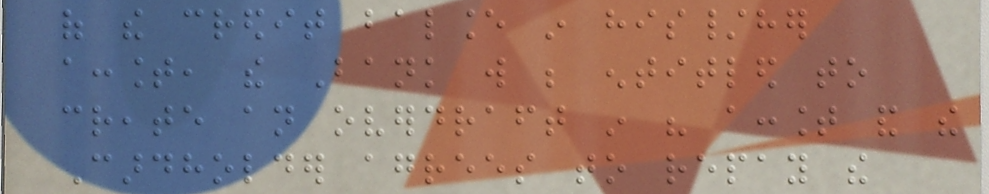of the credit balance in his/her
account, the Bank will be entitled to
create an overdraft in his account and the
Cardholder agrees to repay the
